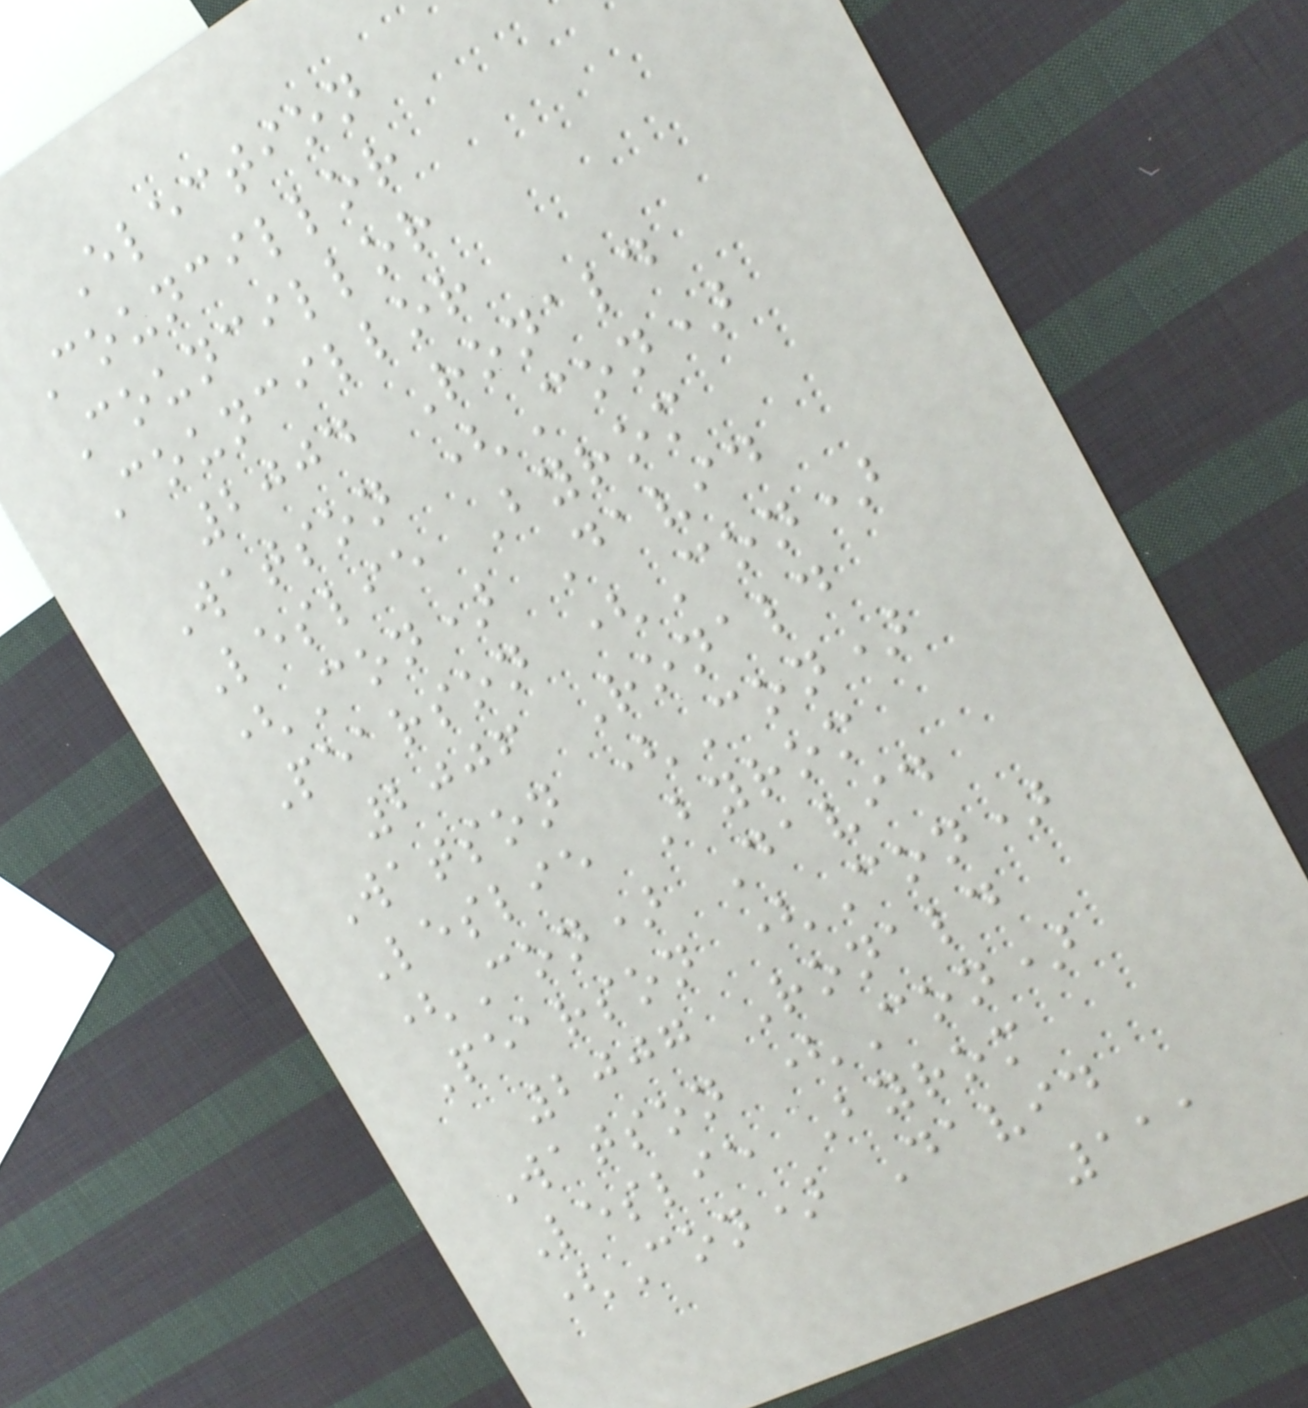Election
Councillor
Councillor
Councillor
2004 Ronald
Watson (Con)
Leslie Byrom
(Con) David
Pearson (Con)
2006 Ronald
Watson (Con)
Leslie Byrom
(Con) David
Pearson (Con)
2007 Ronald
Watson (Con)
Leslie Byrom
(Con) David
111
